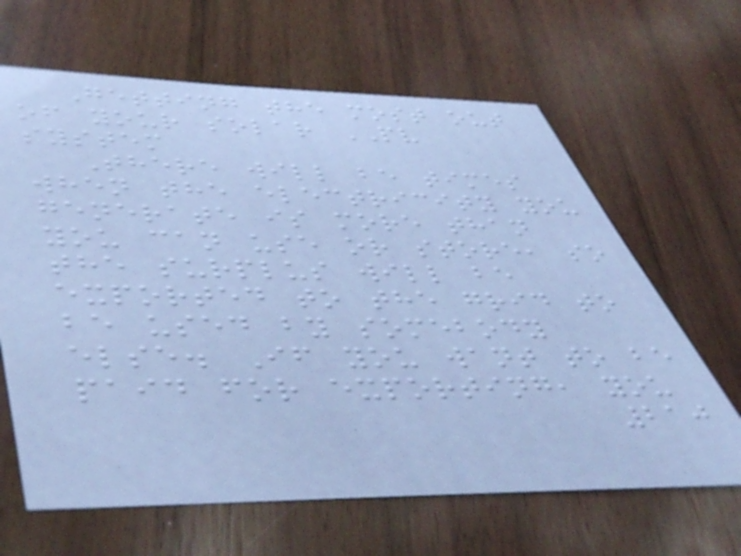Getting the most out
of your solar PV
system
There will be times
when the electricity you
generate is more than
you can use or store, so
the surplus will be
exported to the grid to
be used by somebody
else. If you want to be
paid for exporting, you
210
